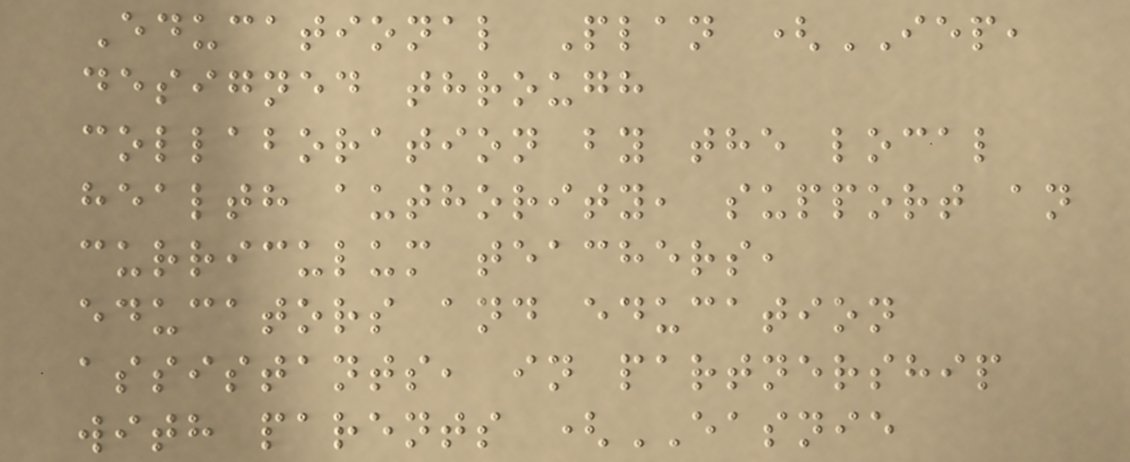Educational Plan (IEP,
designed through
collaboration by the local
health authority, support an
curriculum teachers,
educators and education
assistants, in partnership
with parents (EASNIE
